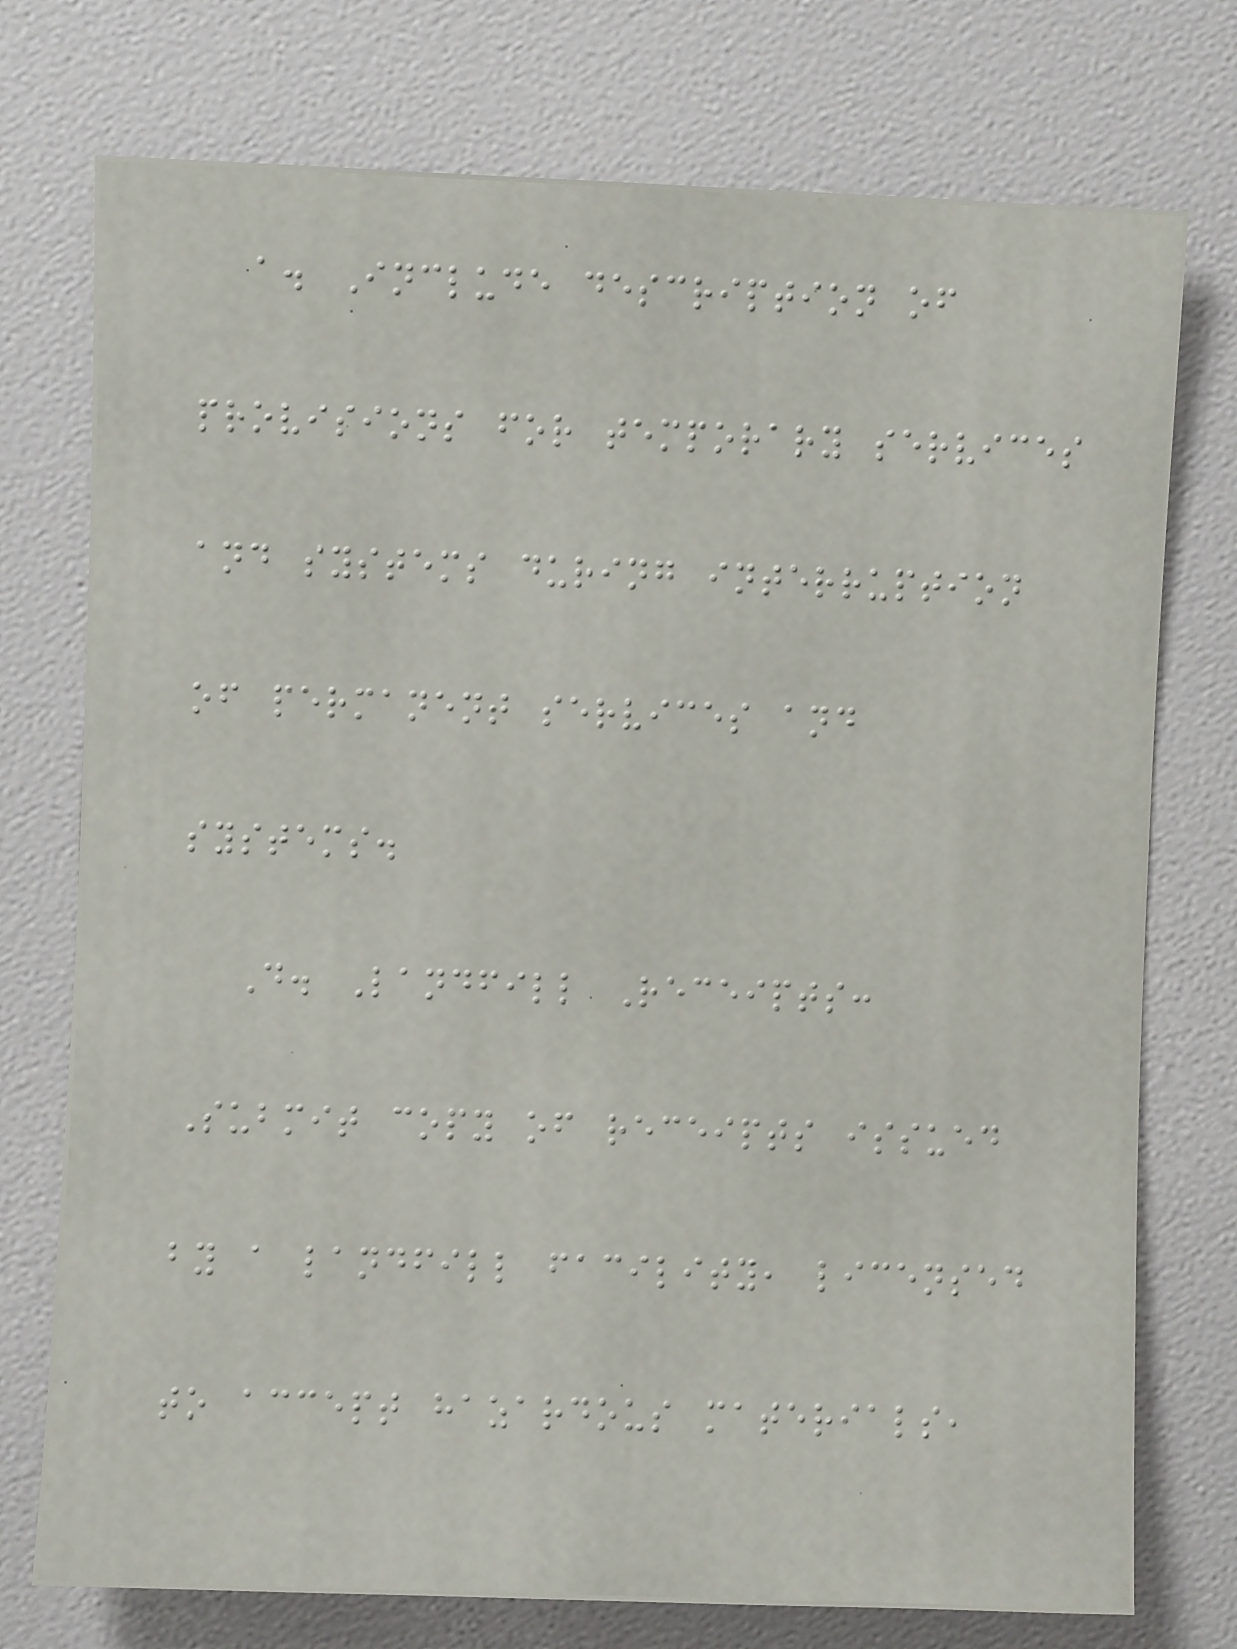a. Include description of
provisions for temporary services
and systems during interruption
of permanent services and
systems.
D. Landfill Receipts:
Submit copy of receipts issued
by a landfill facility, licensed
to accept hazardous materials,
